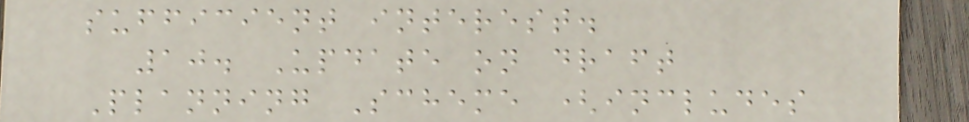sufficient interest.
10. Update on draft
Planning Scheme (includes
